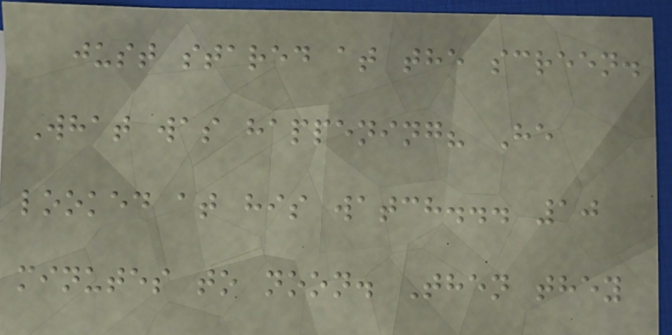just stared at the screen.
What was happening? He
looked at his watch... 10
minutes to noon. Then they
